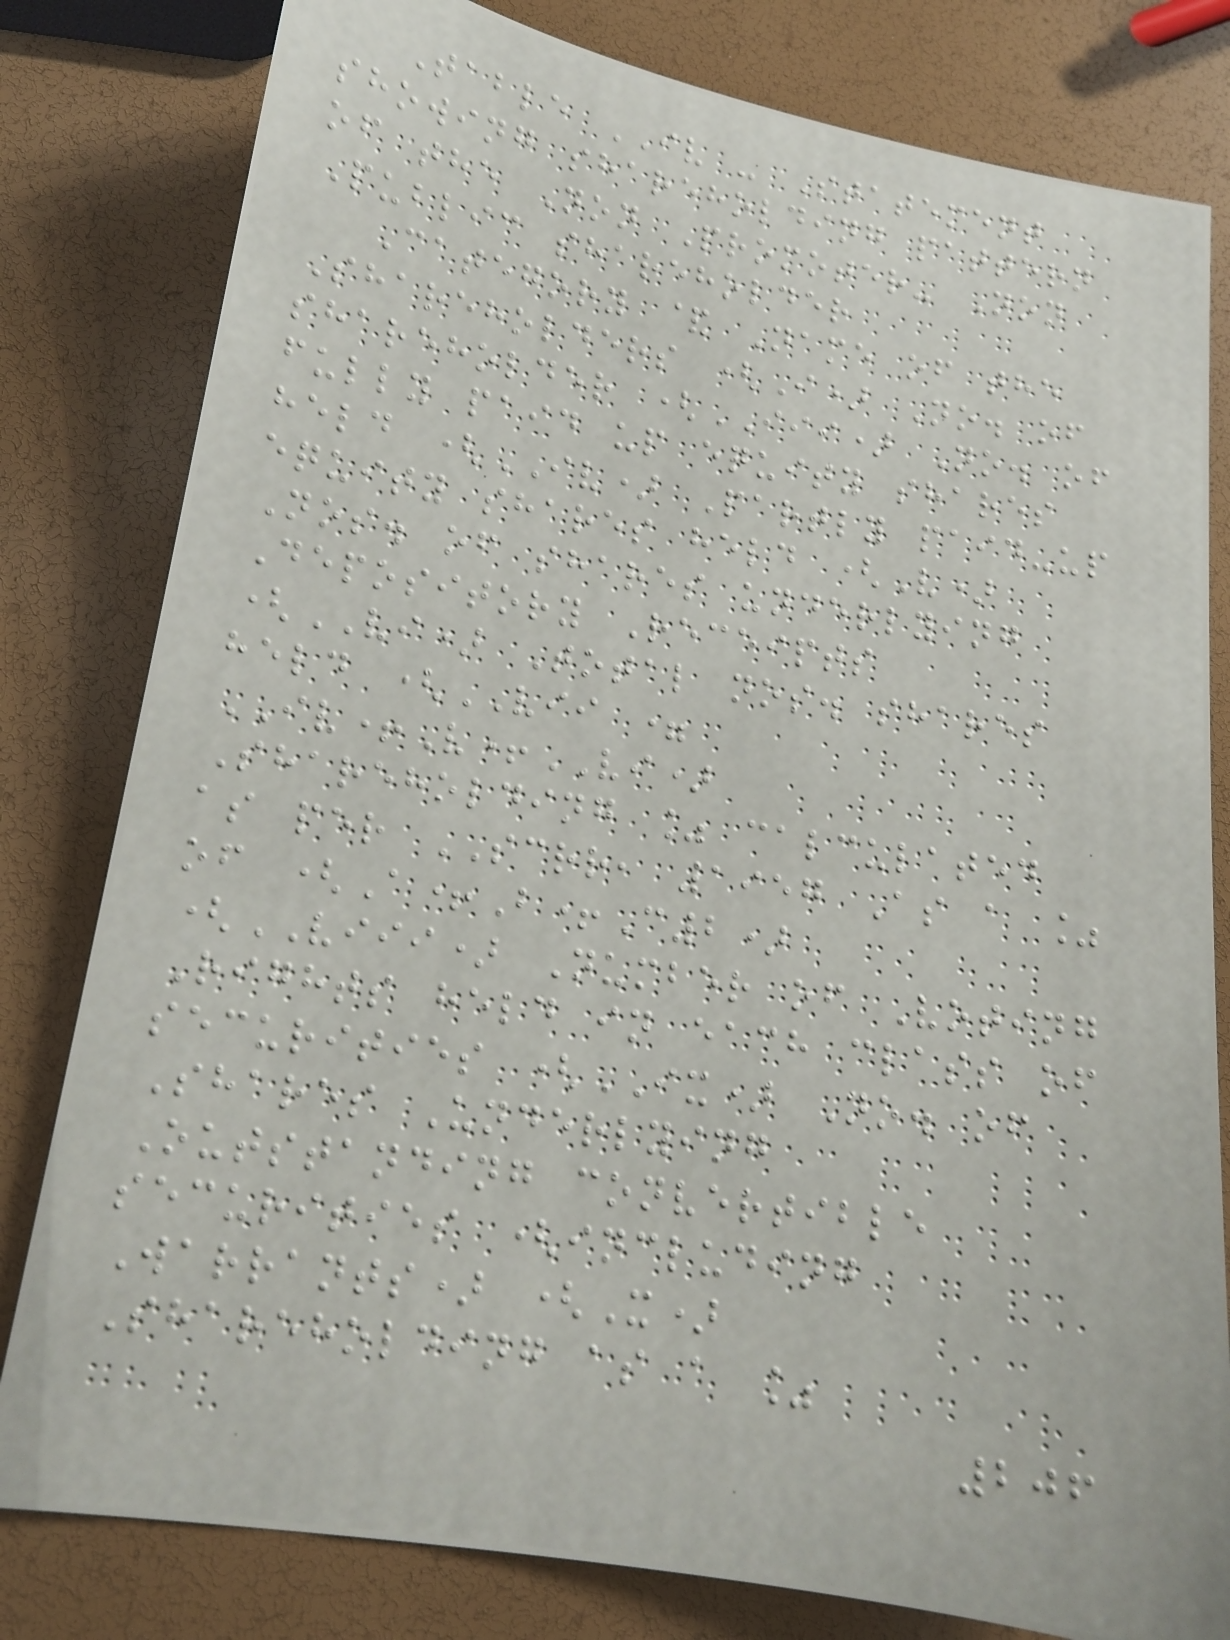Table IV - Statement
showing shareholding pattern
of the Non Promoter- Non
Public shareholder
Category & Name of the
Shareholders (I) No. of
shareholder (III) No. of
fully paid up equity shares
held (IV) Partly paid-up
equity shares held (V)
Nos. of shares underlying
Depository Receipts
(VI) Total nos. shares
held (VII =
IV+V+VI)
Shareholding % calculated
as per SCRR, 1957 As a %
of (A+B+C2)
(VIII) Number of Voting
Rights held in each class of
securities (IX) No. of
Shares Underlying
Outstanding convertible
securities (including
Warrants) (X)
Shareholding as a %
206
